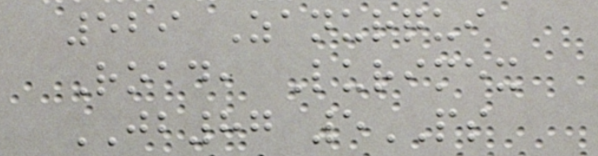529 Zanurqui
Road, Lurimex
JB87 5PS
